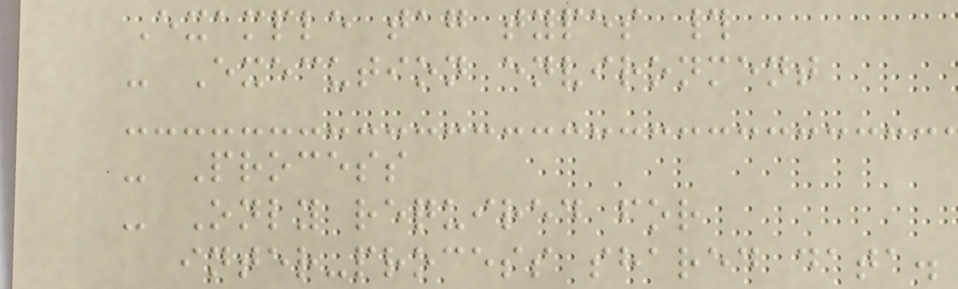Example tag types #
- Execution environment
- Process
- Only required for
inter-process shared data.
